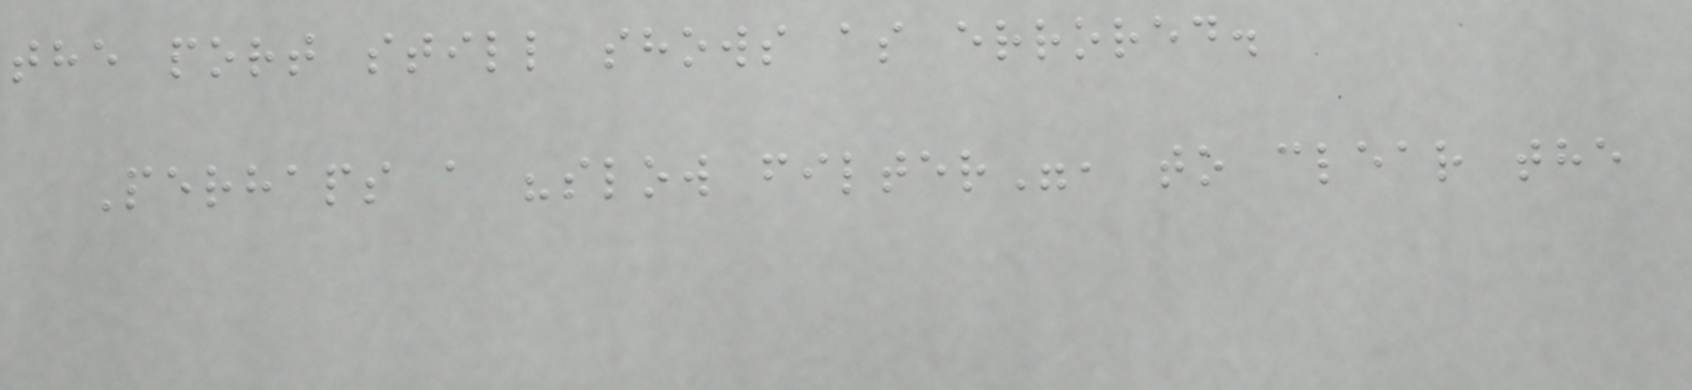the port still shows as errored.
Perhaps a "slow filter", to clear the
